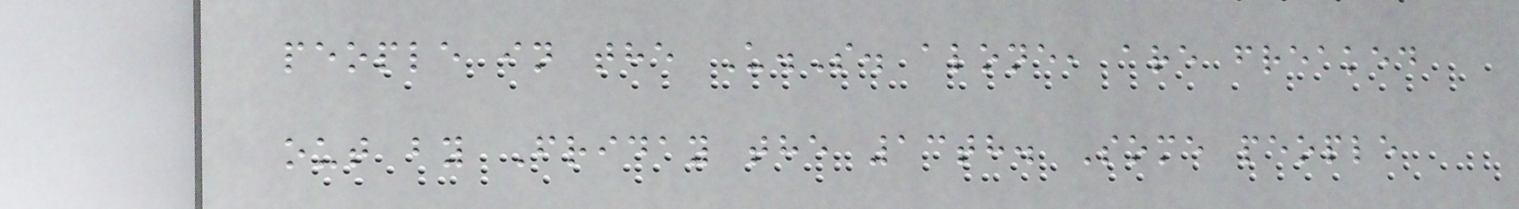people in the U.S. alone, are freaked
out by Friday the 13th. Some people
